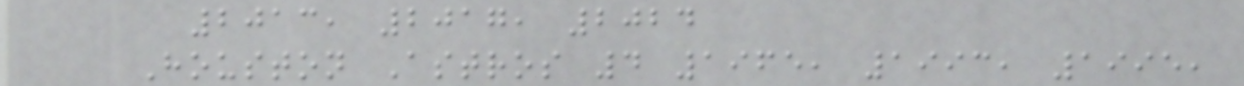2013, 2017, 2024
Houston Astros 4 1965, 1993, 1995,
